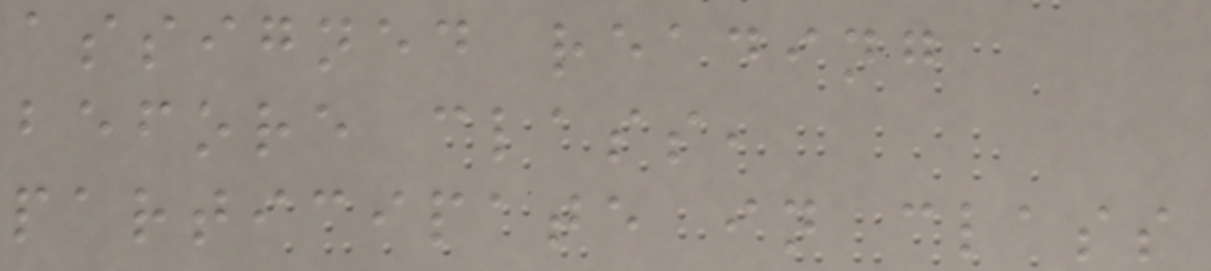assigned reading
before class,
participate in class
